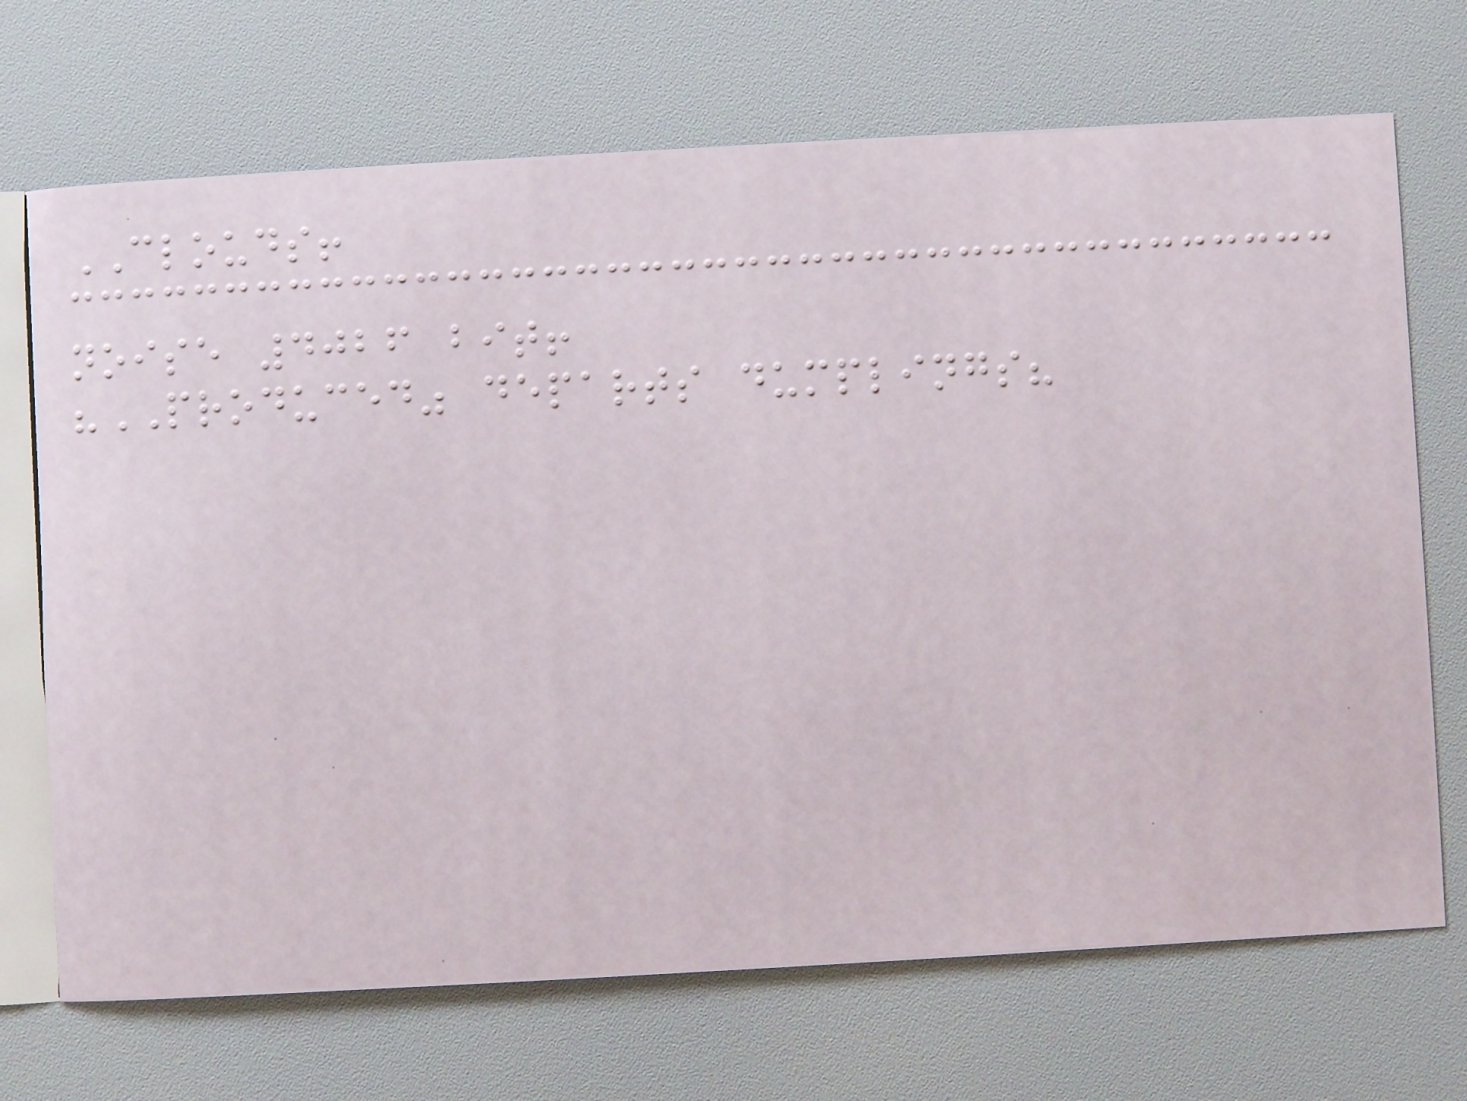CLOUDS!
noise 4026 bit!
"PRODUCED" departs dumplings?
